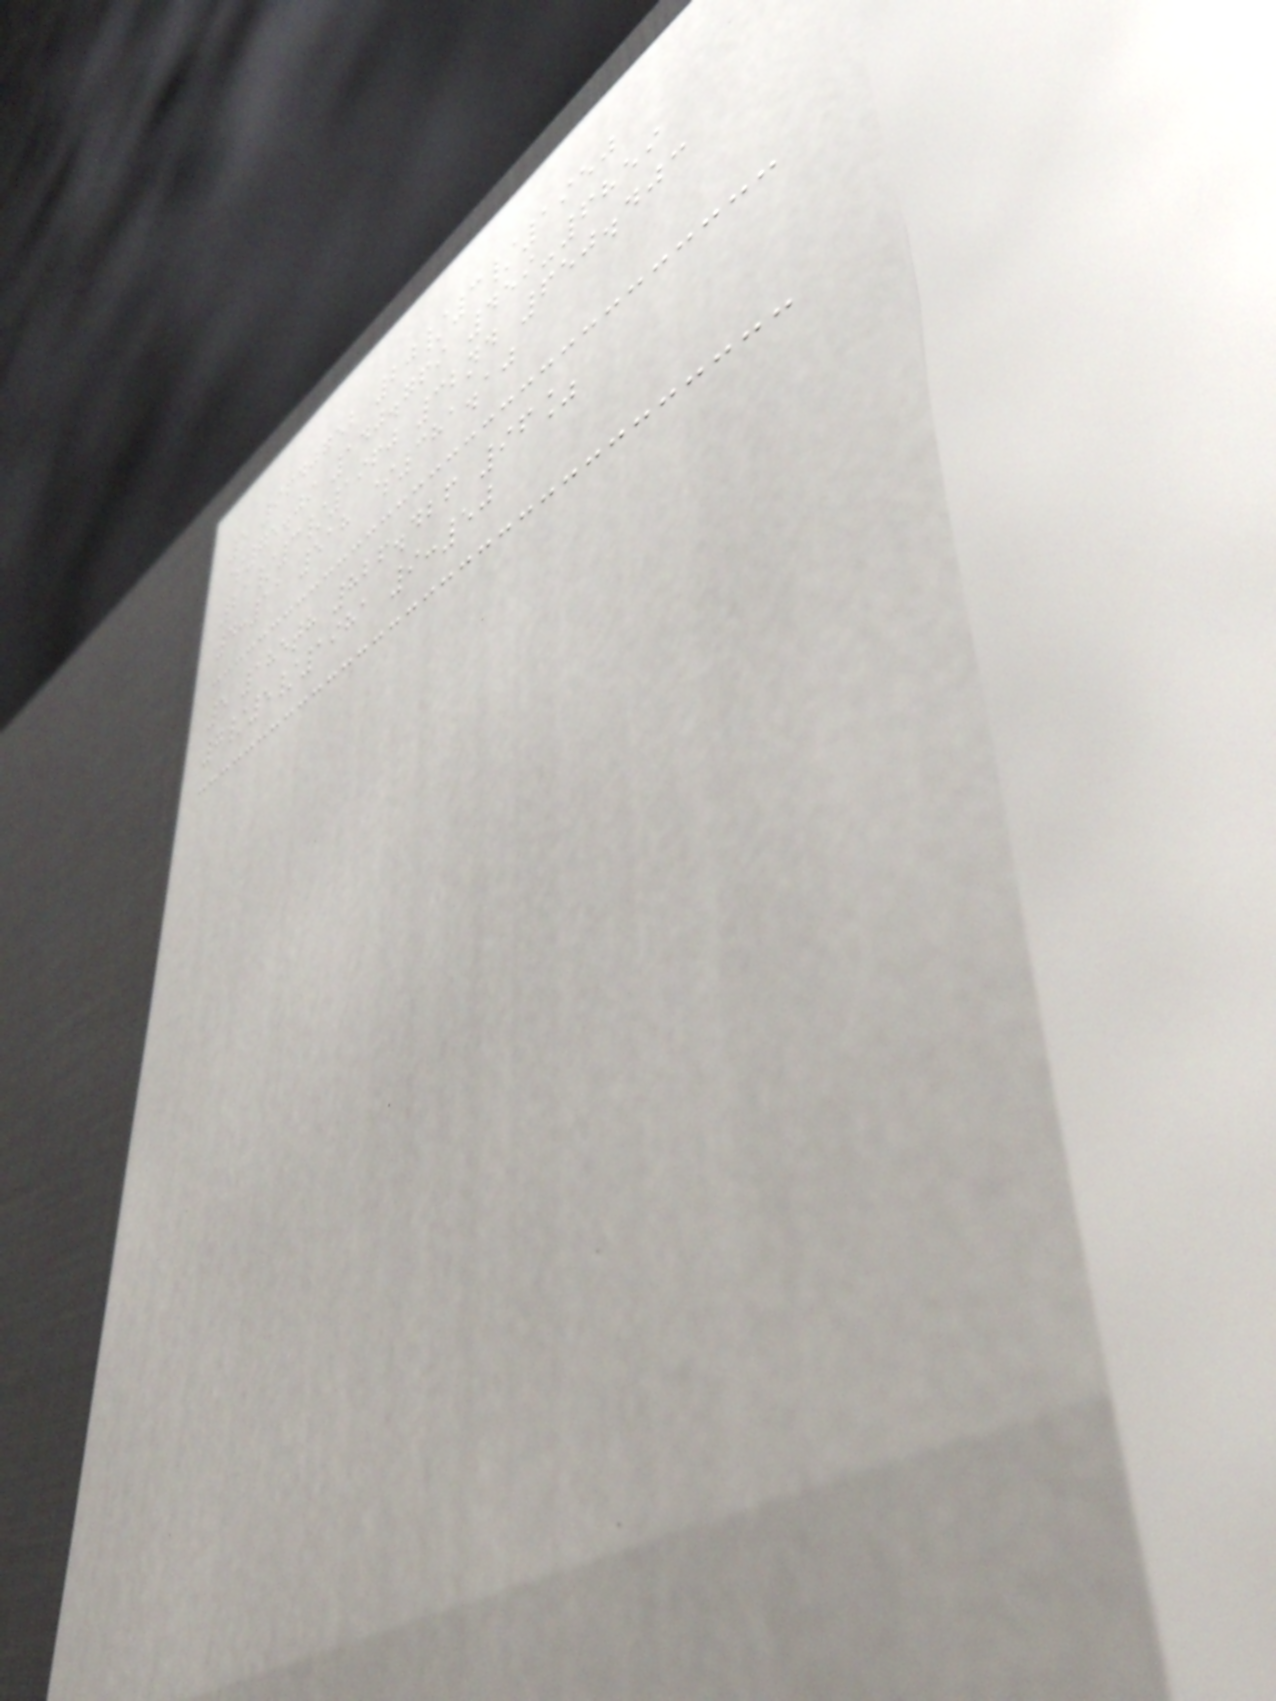5 9640752 20/3/1950
$75.09 140.769 459-6859
21/3/1960 32nd 650.403
4:11 518 $381.10
5 185th 826.426 96%
7/5/1981 9:50
